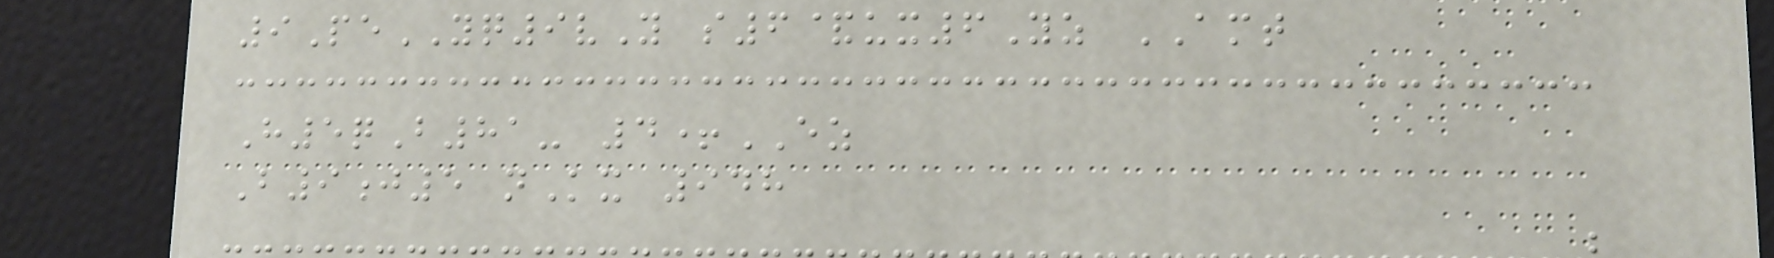9PeYQ9vY s6&ux6Yz AMT
H5qB81- 4+EZ
B9j5 nKx 948
